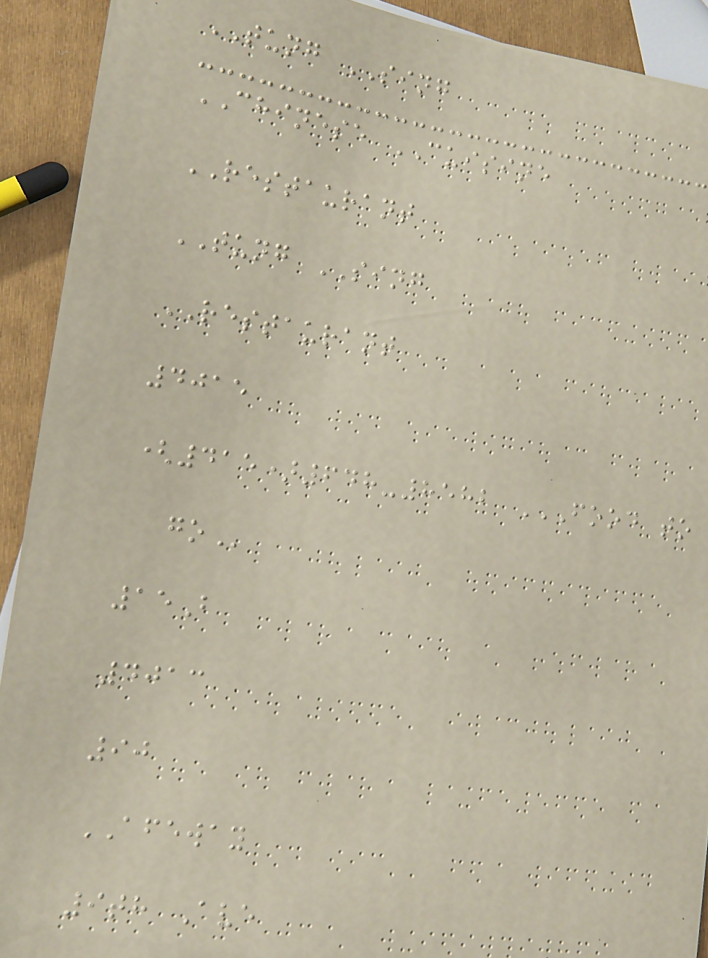TUNG SING
CHINESE CUISINE
RESTAURANT
TUNG SING
RESTAURANT
4015
(415)648-8582 FOOD TO
GO
15B
4013
90
AFEWAY
9th Ave
